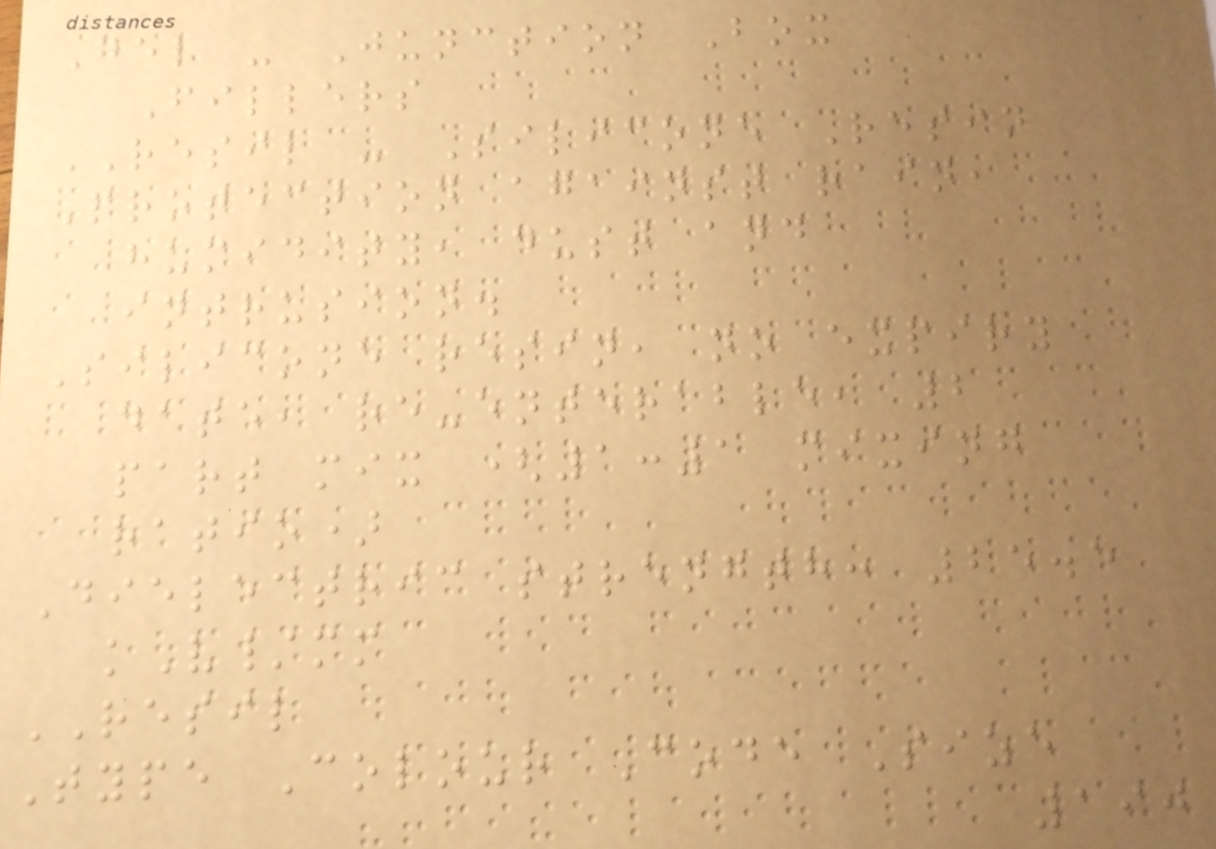Gel - Junction Box
Fillers
RESIL - Silicone Resin
Protection against rain,
humidity, dust and
intrusion.
Silicone resin, no expiry
date, re-enterable, 2
part mix (1:1 mixing
ratio)
Dielectric strength: 25.5
kV/mm
RESIL
Type Colour Code Size
190
